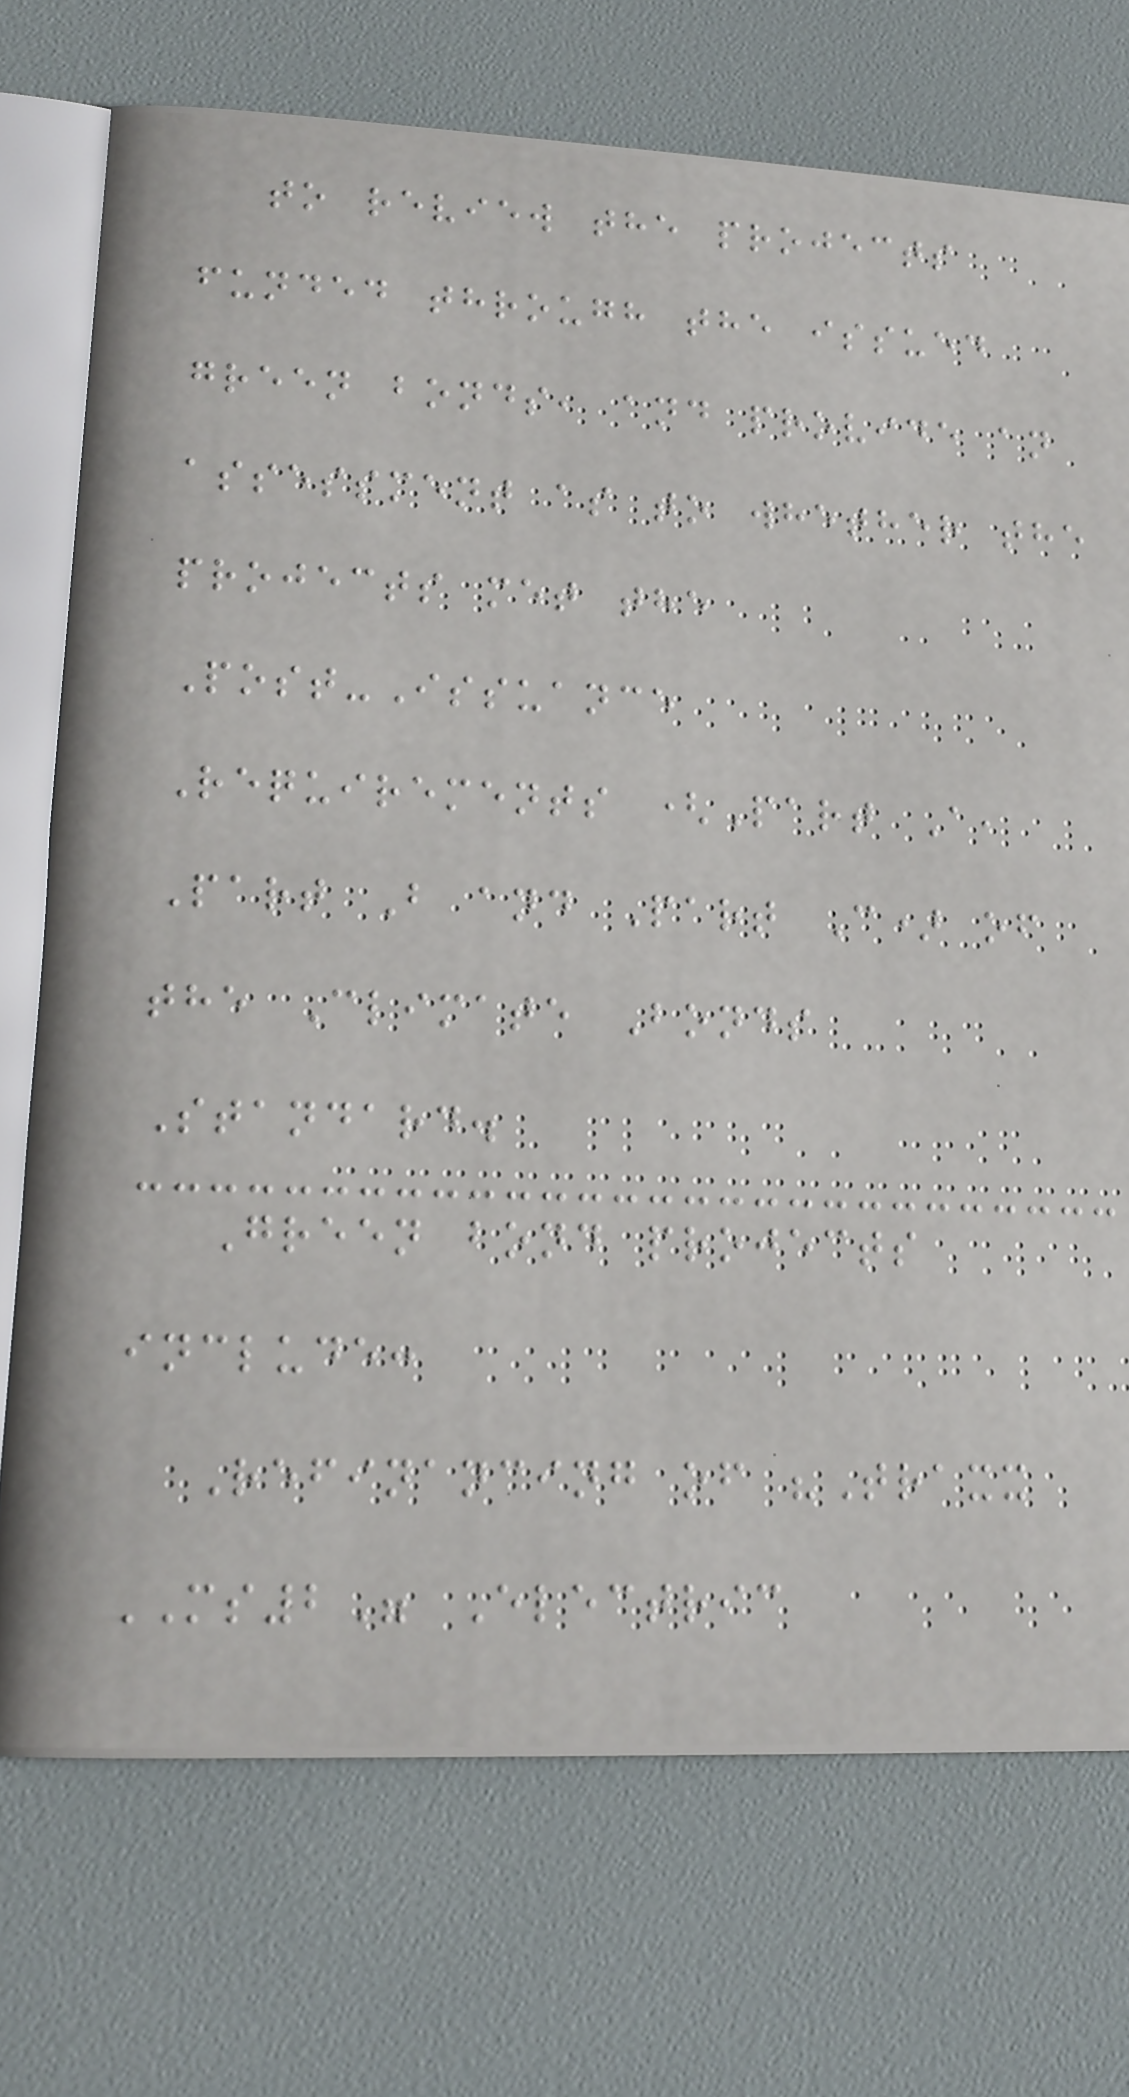to review the projects
funded through the issued
green bonds, and provide an
assessment as to whether the
projects met the
Post-Issuance
Requirements (Part A,
Part B and Part C) of
the Climate Bonds
Standard.
Green bond projects
include:
Refinancing of "Traxx
MS2" Electric
